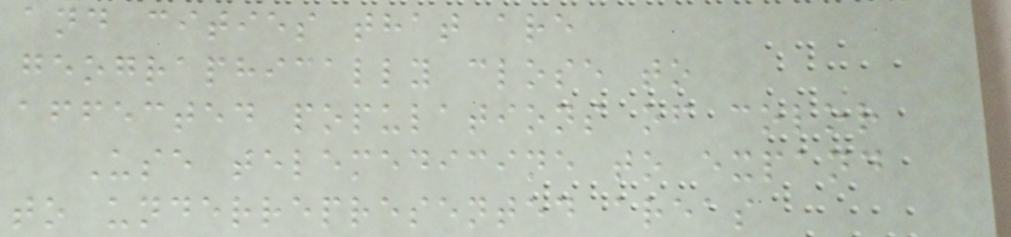and cities that are
geographically close to
affected populations of color
Use telemedicine to expand
to underrepresented areas
